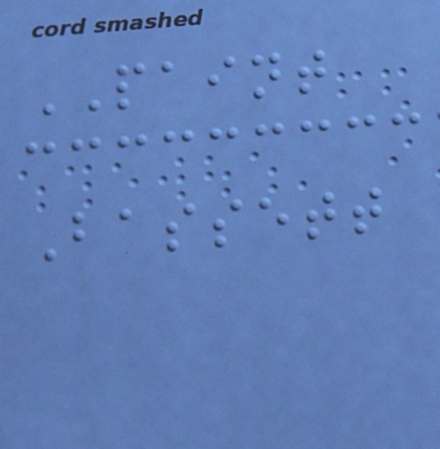PAINT
Bassett
